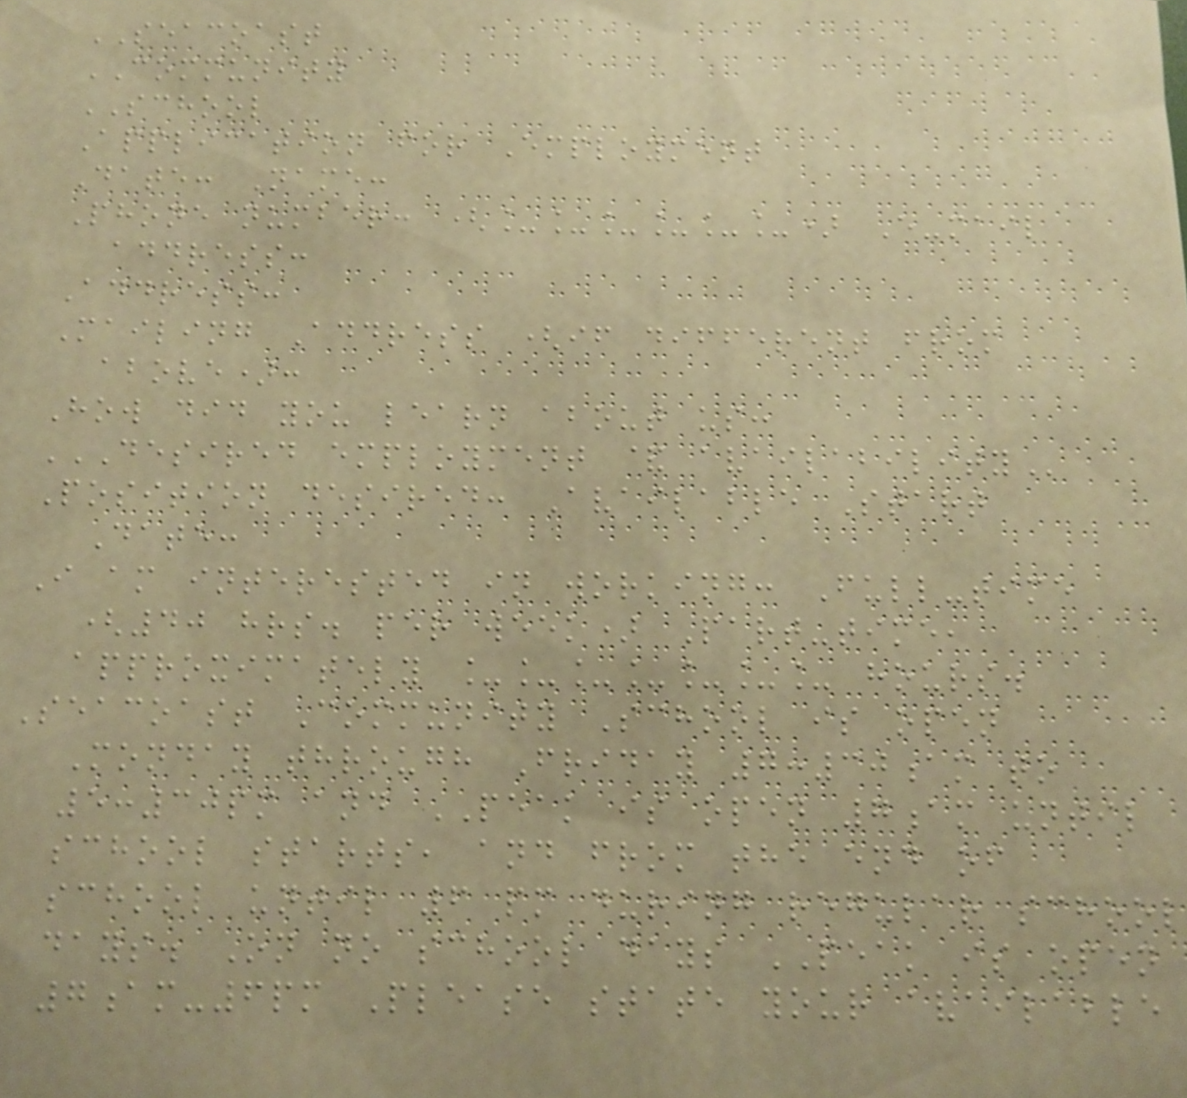SEACOAST
COMMUNITY
SCHOOL
Application for Employment
Date: Name:
Phone number: (______) E-mail
address:
Address:
Mailing Address (if different from
above):
How did you learn about us:
DESIRED EMPLOYMENT & AVAILABILITY
Position desired: Available Start
Date:
I am interested in working: Full-time
(40 hrs. per week) Part-time,
approximately _______ hours.
Seacoast Community School is open
Monday through Friday 7:30am to
5:30pm and PEAK is open 7am until
school starts, and from the end of
school until 6 pm during regular school
days. On no school days PEAK is open
7am-6pm Please state your available
